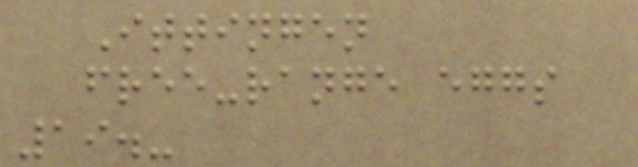Ittingen
free-range eggs
19.-
